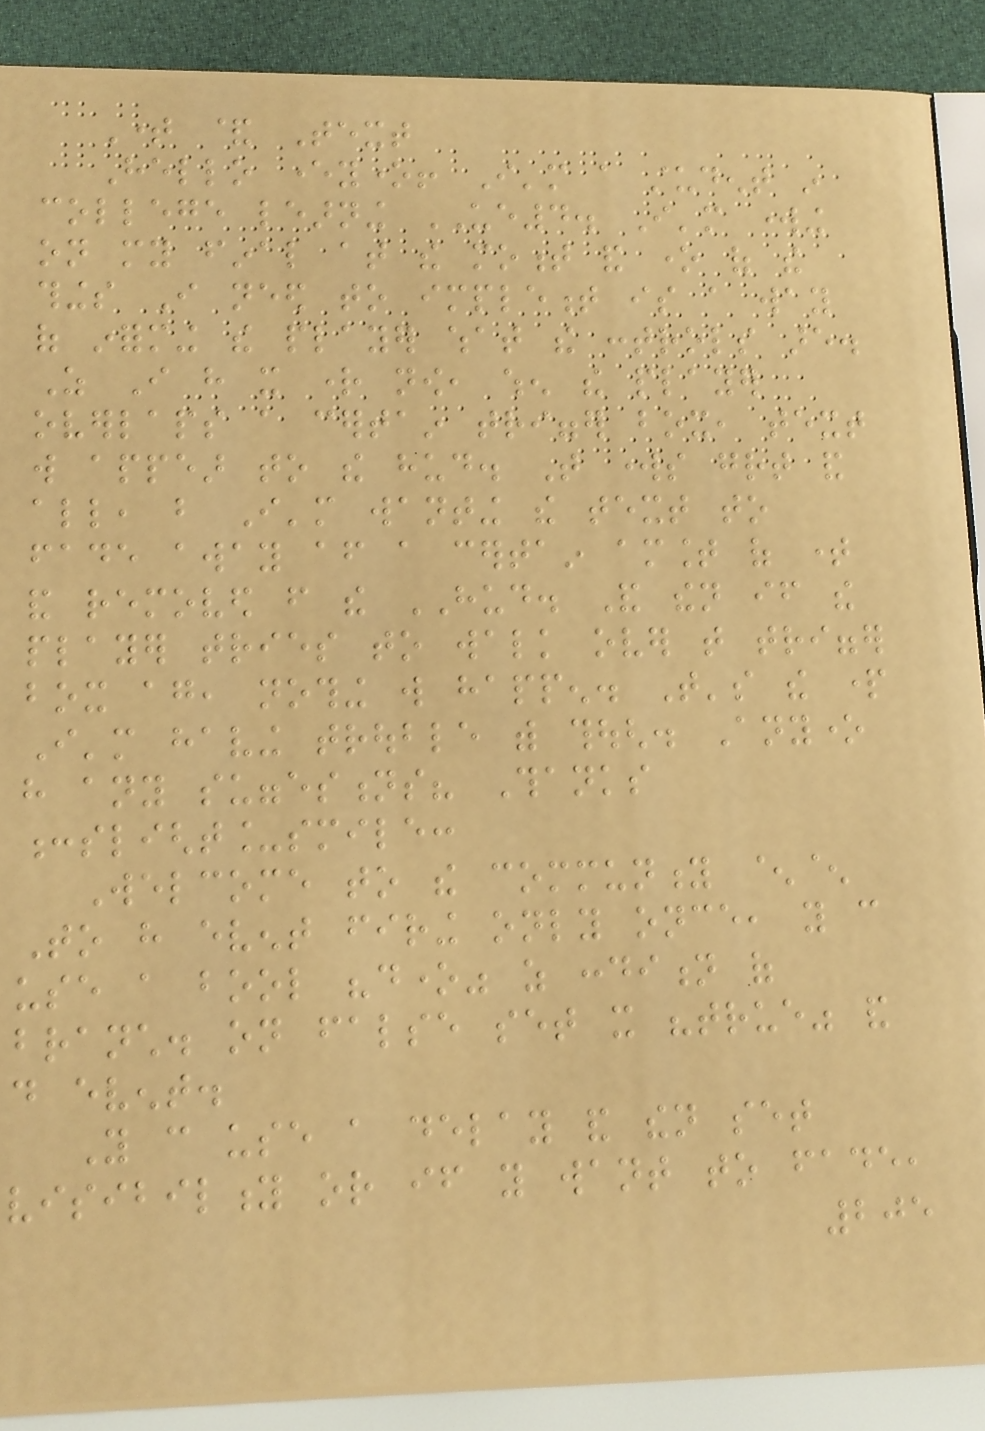Time & Text
Hello everyone! I'm a student in
college learning UE4. I'm working
on my final at the moment and one of the
things I need to implement is a way
of informing the player what the controls are.
As I have it right now, when the player
overlaps a certain trigger box, text
will appear to the hud. That works great and
all, but I'm wanting the text to
fade away after a certain amount of time
and removed from the HUD. And then if the
player tries to walk over that trigger
box again, nothing will happen. That's the part
I'm having trouble with though. Anyone
have any suggestions? Thanks
:slight_smile:
Welcome to the community ^^
To have event firing only once, you can
use a bool "done" as condition of
branch. on false set it "true" and
do event.
You can use a delay and then set
visibility or if you want to fade,
205
